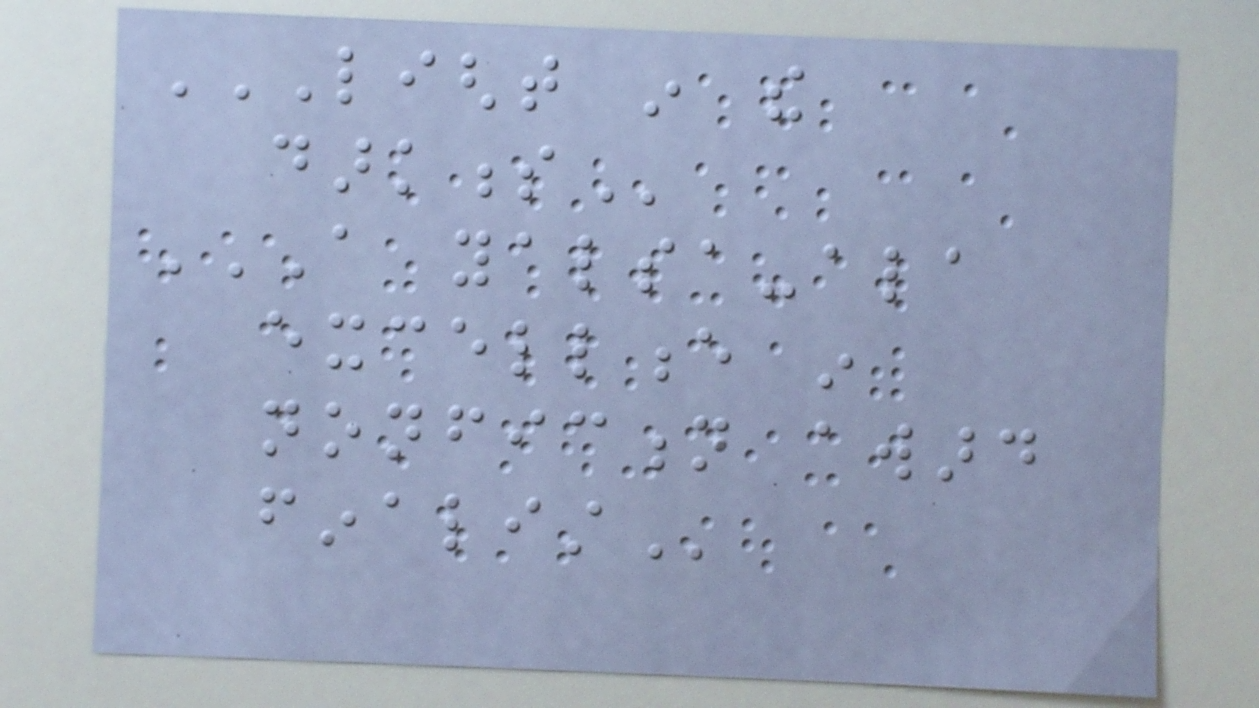LIGHT IN THE
DARKNESS
A YALSA-ALA
EXCELLENCE IN
NONFICTION AWARD
FINALIST
